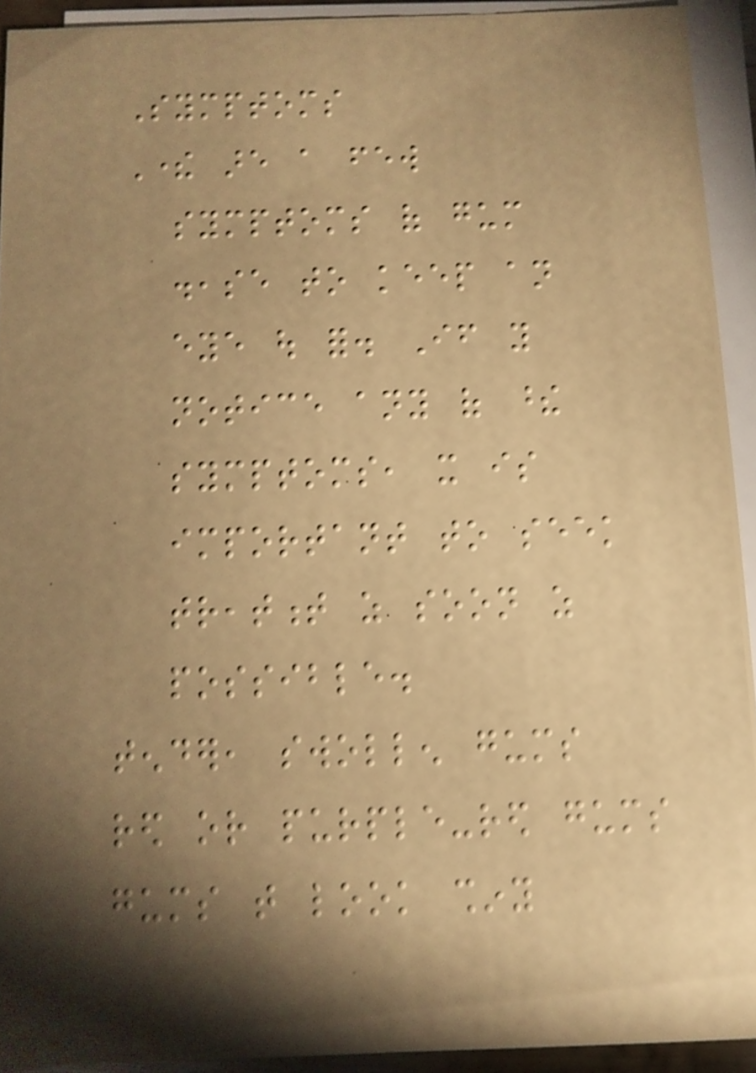Symptoms
There are a few
symptoms of gum
disease to keep an
eye out for. If you
notice any of these
symptoms, it is
important to seek
treatment as soon as
possible.
tender, swollen gums
red or purple-red gums
gums that look shiny
